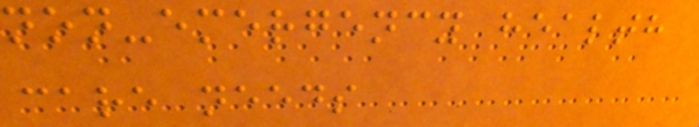non-emergency health
care needs
